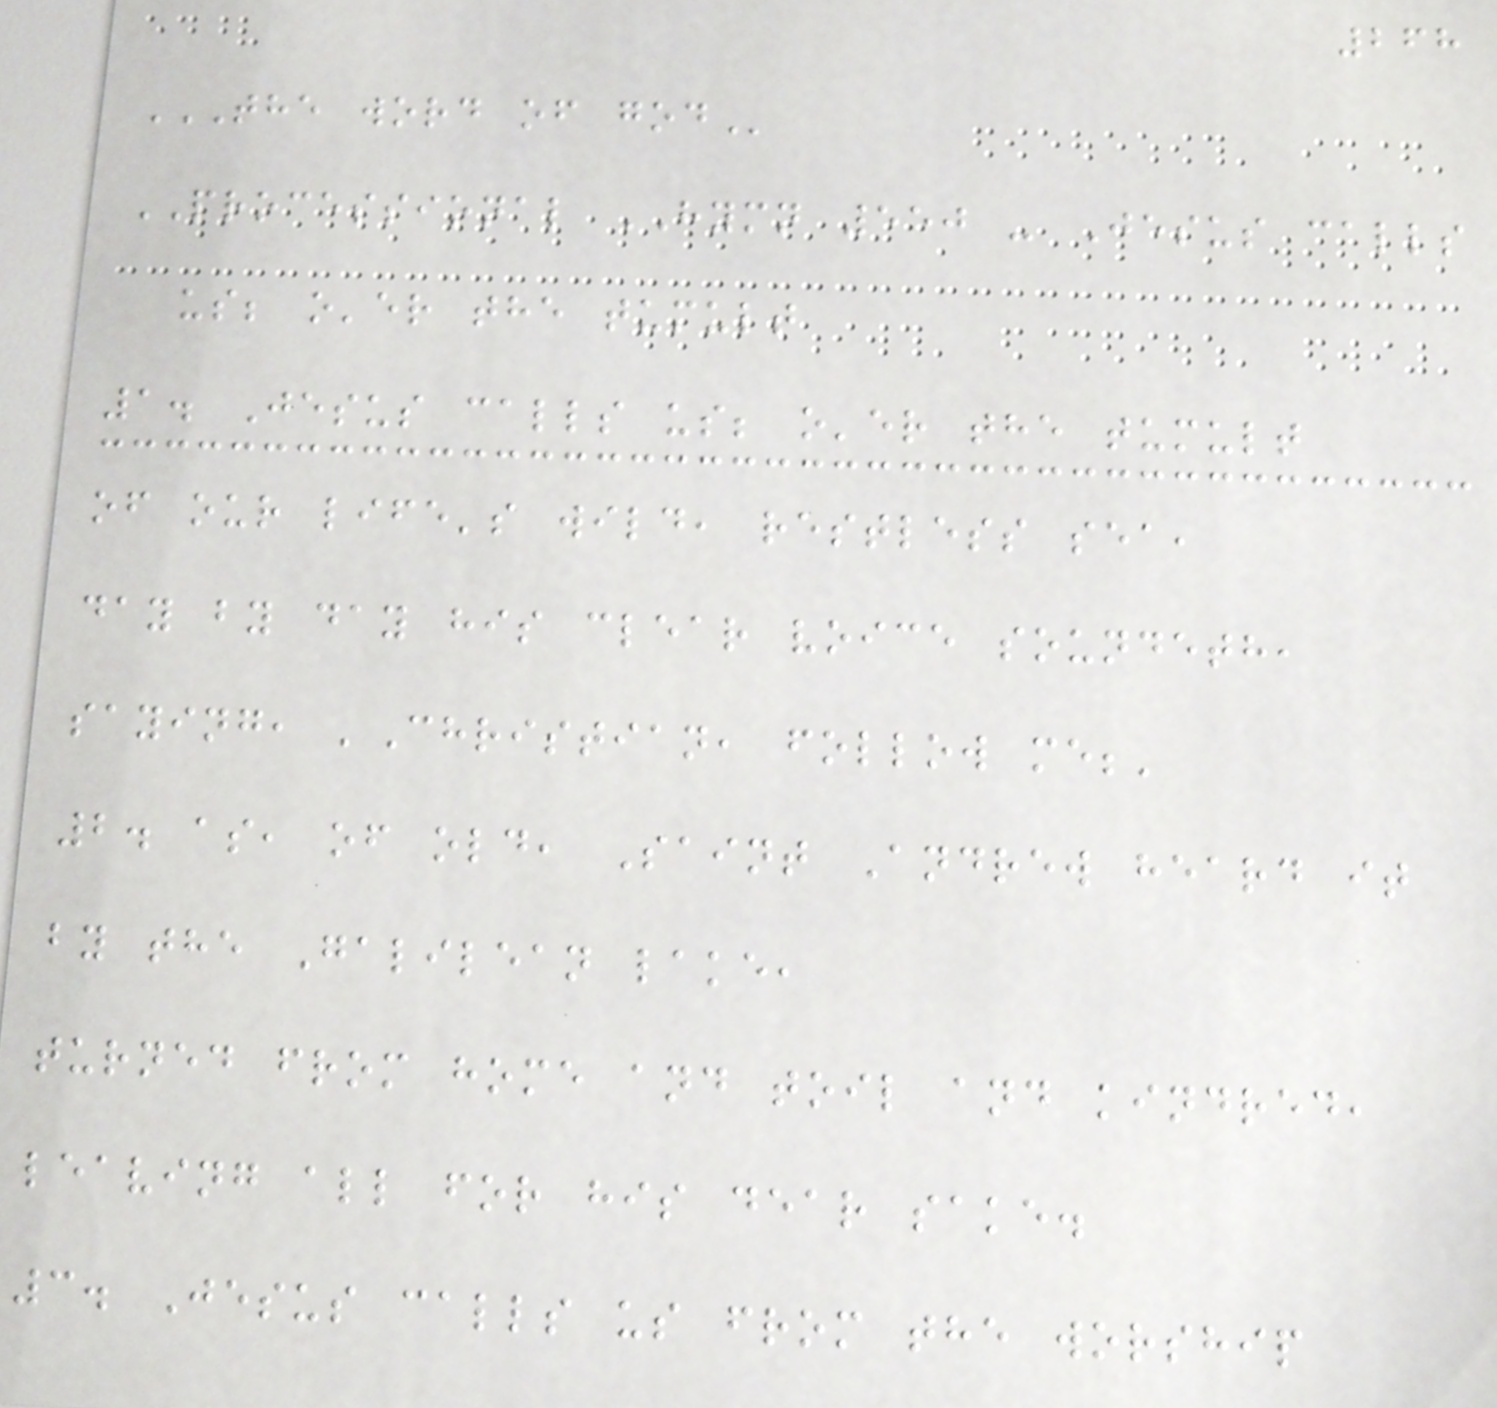268
THE WORD OF GOD
PROCESSIONAL HYMN 550 - Jesus calls
us; o'er the tumult
1. Jesus calls us; o'er the tumult
of our life's wild, restless sea,
day by day his clear voice soundeth,
saying, 'Christian, follow me;'
2. as, of old, Saint Andrew heard it
by the Galilean lake,
turned from home and toil and kindred,
leaving all for his dear sake.
3. Jesus calls us from the worship
